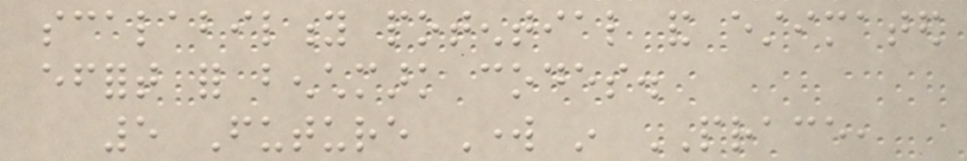scalability potential and estimated
effort for benchmark codes.
5 Future Work in PRACE,
